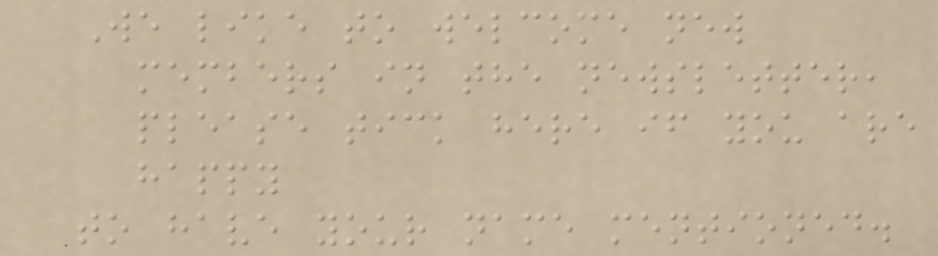We like to welcome new
members in the newsletter,
please tick here if you are
happy
to have your name mentioned.
